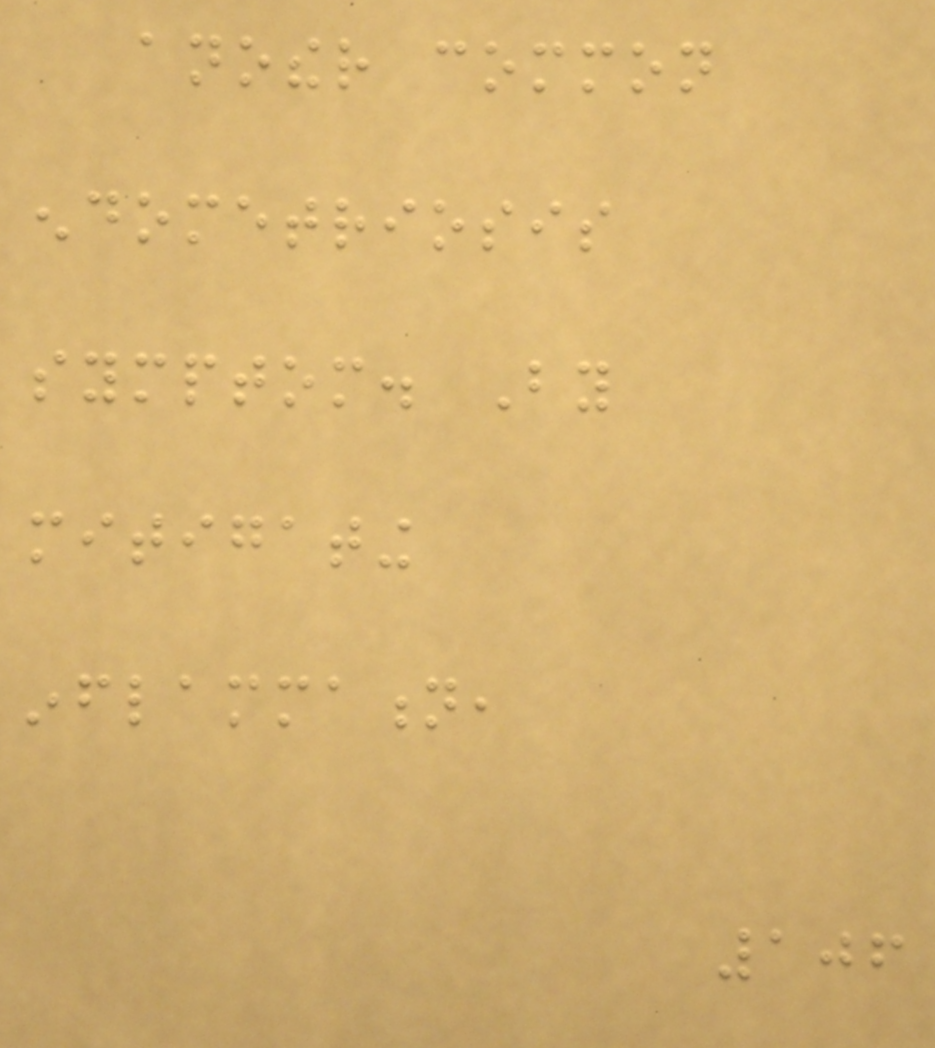another common
endometriosis
symptom. By
mitigating
inflammation,
106
